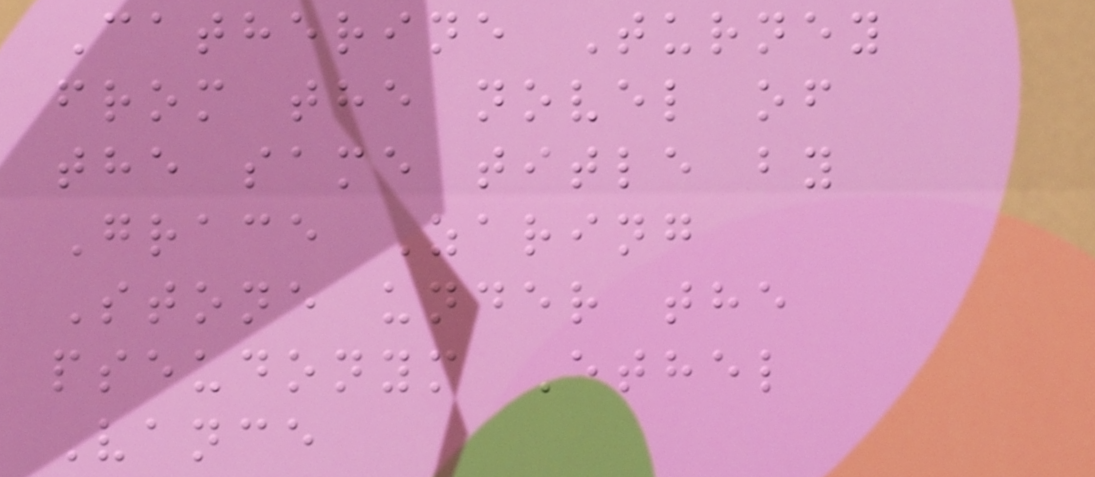Catherine Turney
from the novel of
the same title by
Grace Zaring
Stone under the
pseudonym Ethel
Vance
